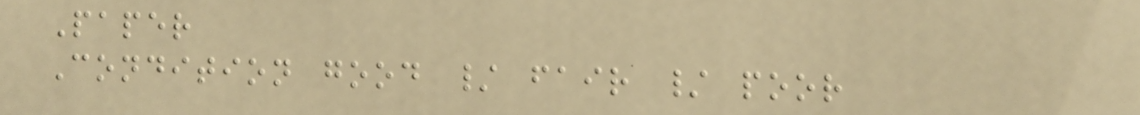Paper
Condition good / fair / poor
